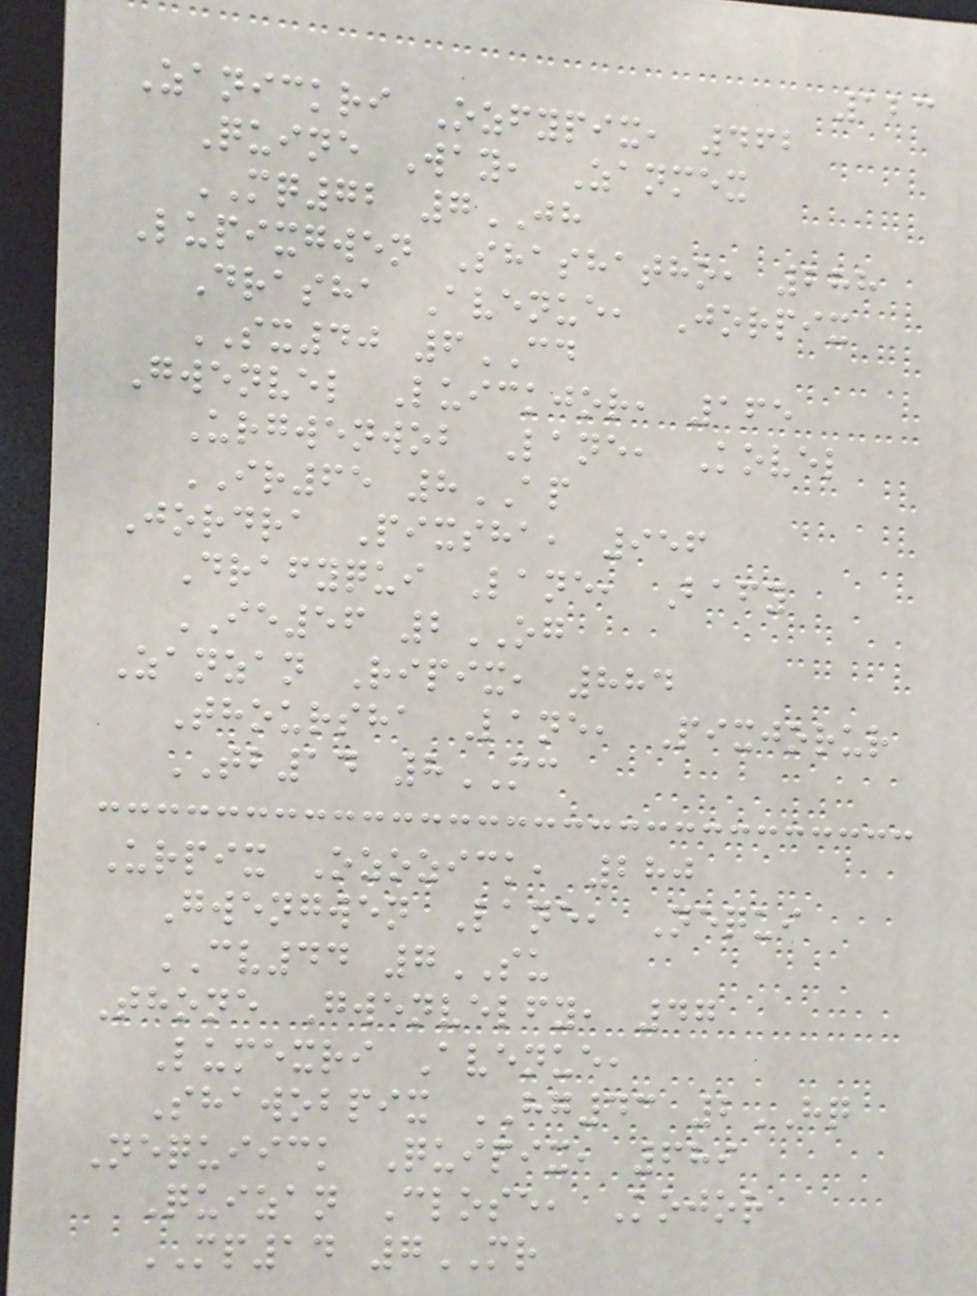123
Zanickri Ozfypix, 462
Quine Way, Zanmex
MQ72 7JH
Lupixgwen Shashatho, 288
Drasha Avenue, Jorpix
SX40 6CD
Gwenvel Luickjor, 165
Urgwenwob Lane, Kovel
IR65 8AP
Jordra Pixsha, 956
Drafyqui Lane, Bafy
IE56 2OG
Zanzan Ripix, 884
Thoursha Lane, Pixjorur
TB14 8MC
Urpix Ozozick, 280
Gwengwen Lane, Nequi
CV44 7SU
Thone Gwenvelfy, 47
Lumexri Avenue,
Shawobpix HG43 2HQ
Nequiick Quipix, 689
Quizan Close, Kojor
MP14 7MR
